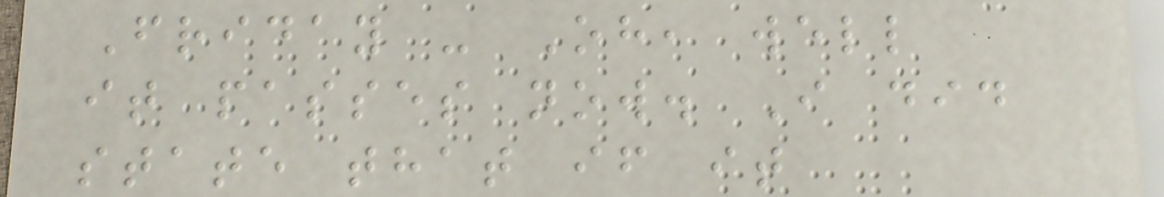Friday - Oh, well
it passes now. I did
state that if it
